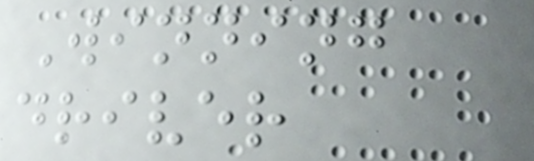Winning
driver
